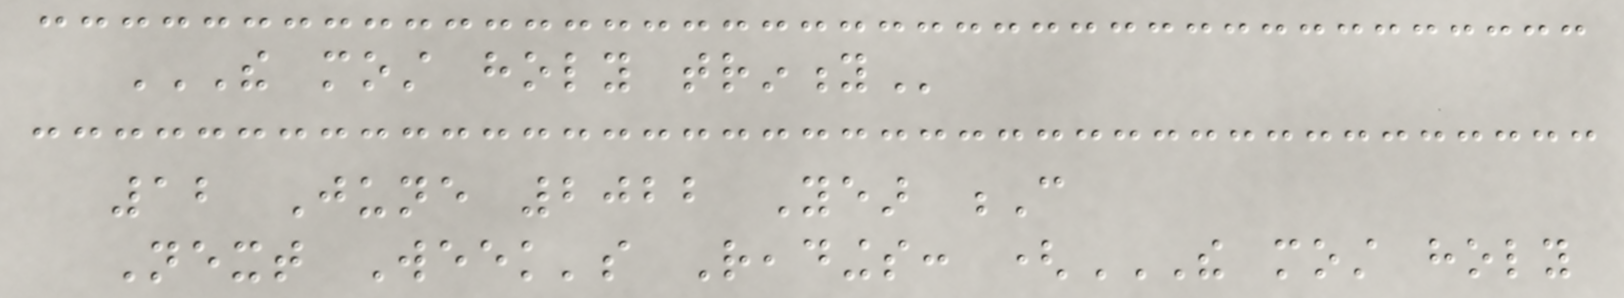THE MOST HOLY TRINITY
12 June 2022 Year C
Next Week's Readings: (THE MOST HOLY
